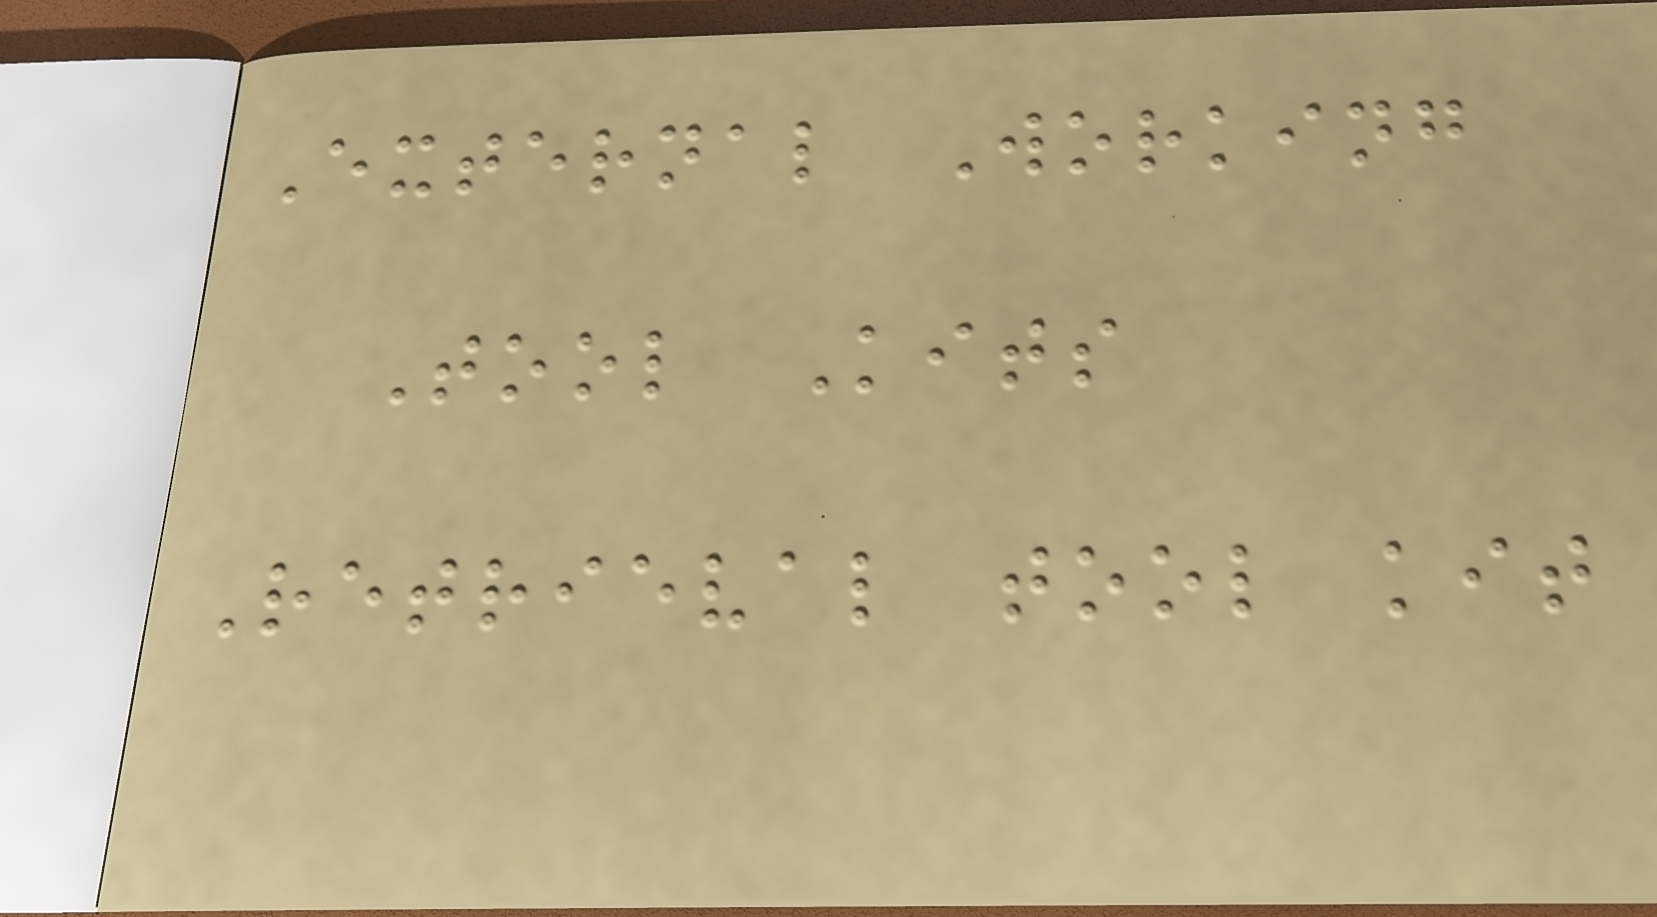External Working
Tool Kits
Retrieval tool kit
